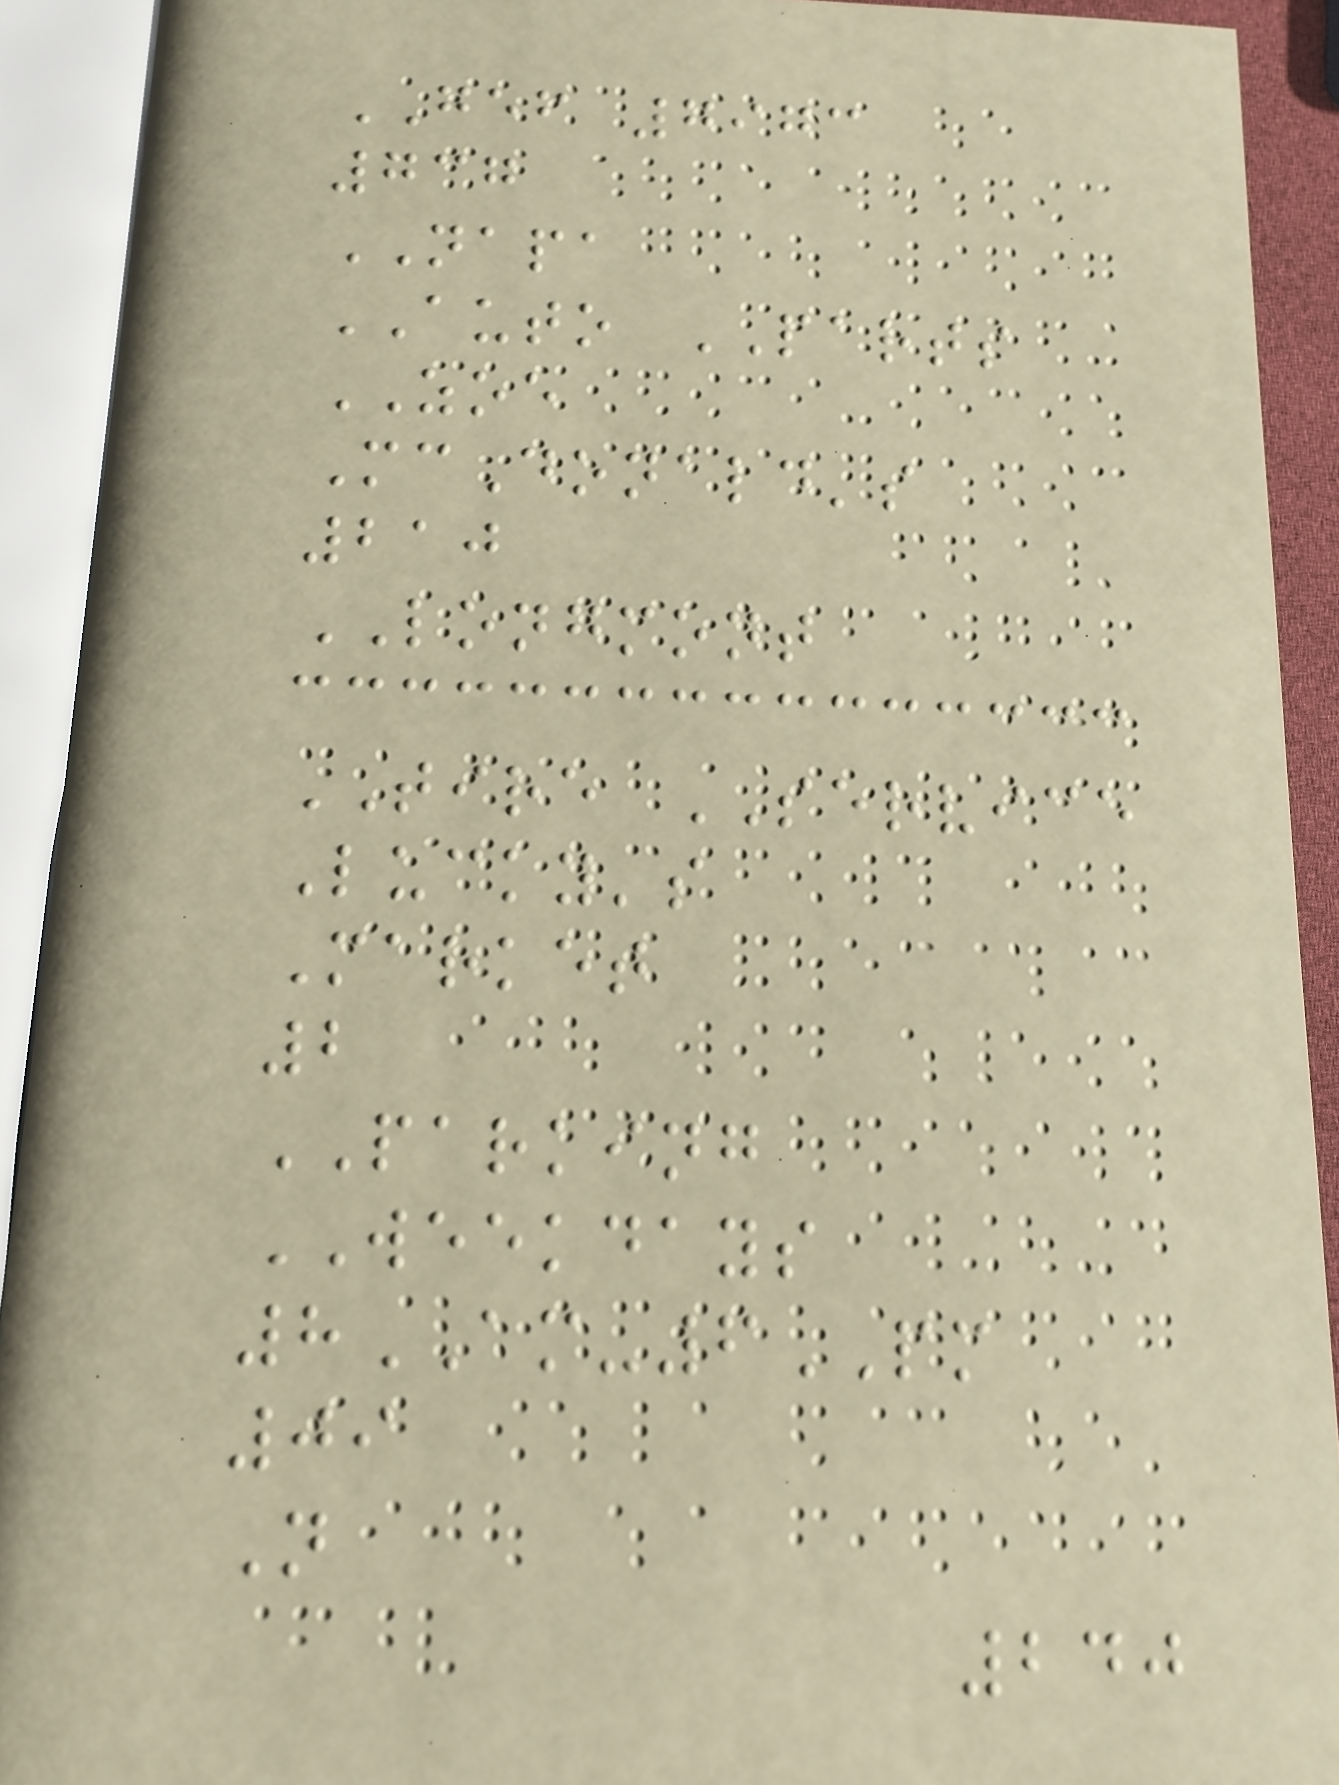GEF 7973
737
NAPA
AUTO PARTS
ZOE
McDonald's
210
LONGMONT
TIRE SERVICE
Lucky's
Market
2
PARKING
WEEKDAYS
8AM-6PM
09
N
240
